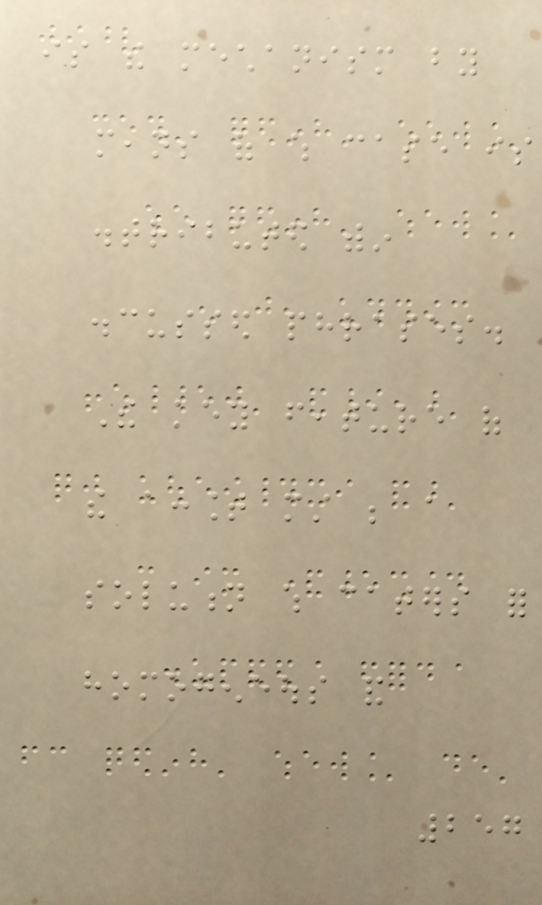is the mechanism by
means of which case is
distributed within
discussed phrases.
The key feature of
the account must be a
solution which caters for
homogeneous and
257
